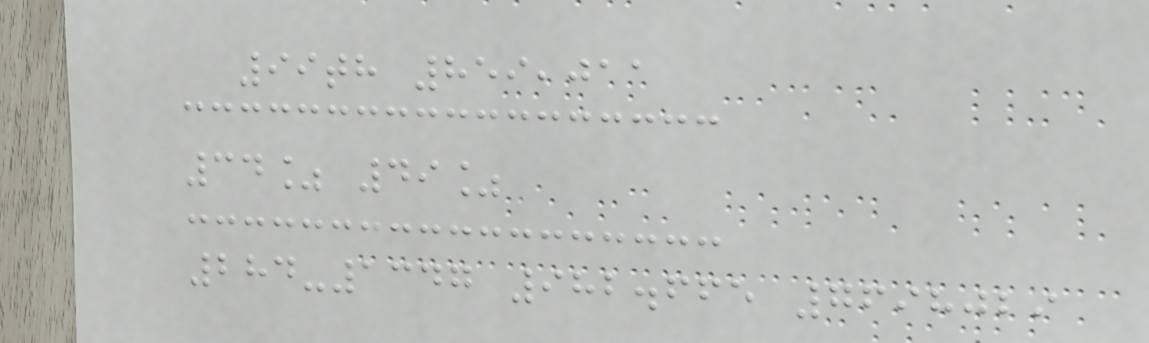99th 859,011
34% 49%
284-1347 982.665 7698029
